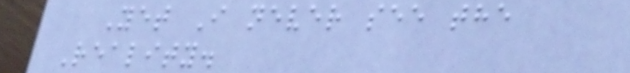Yet I never see the
Reality.
